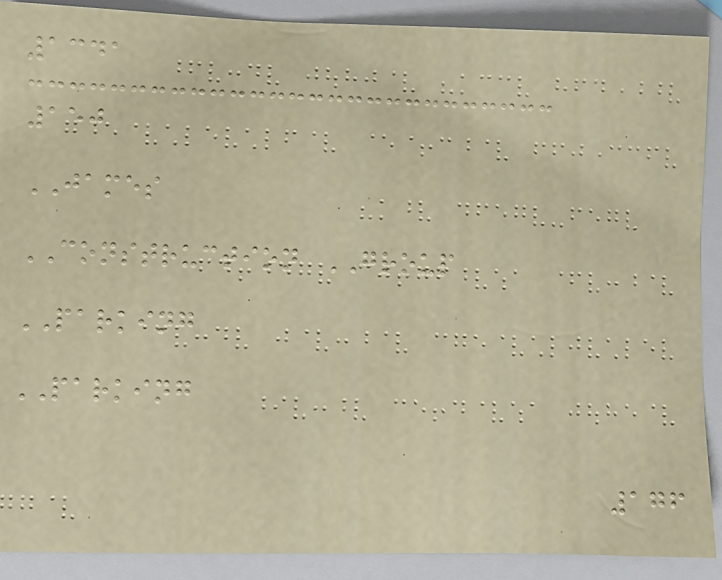1341
150
JAMES
CONSTRUCTION GROUP
PARKING
PARKING
176
